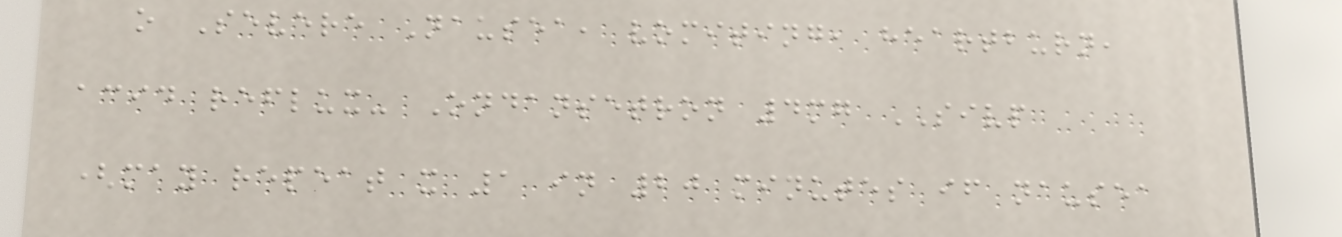o Severe Nausea, vomiting, heartburn,
acid reflux- Ondansetron 4mg SIVP
(may repeat x 1 in 20 minutes if nausea
